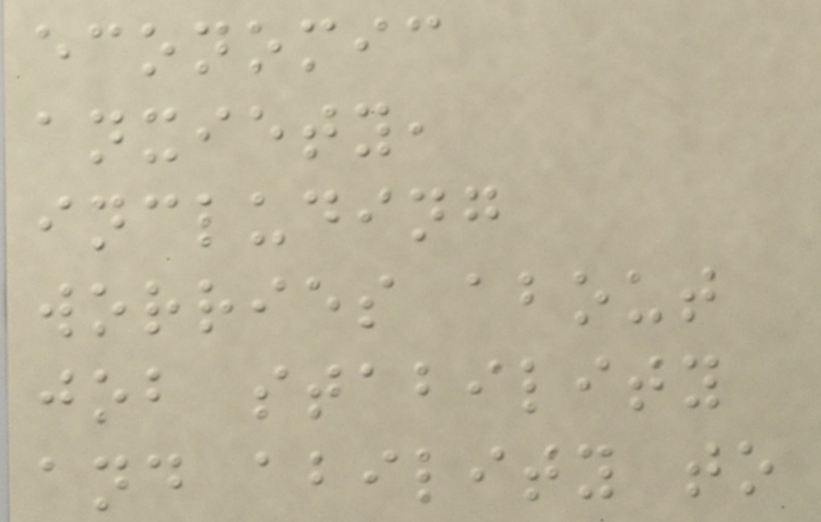economic
anxiety,
including
worries about
job stability
and ability to
